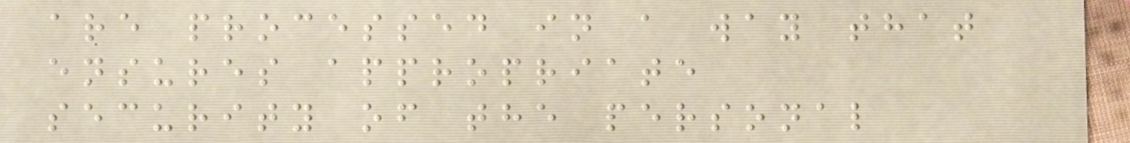are processed in a way that
ensures appropriate
security of the personal
